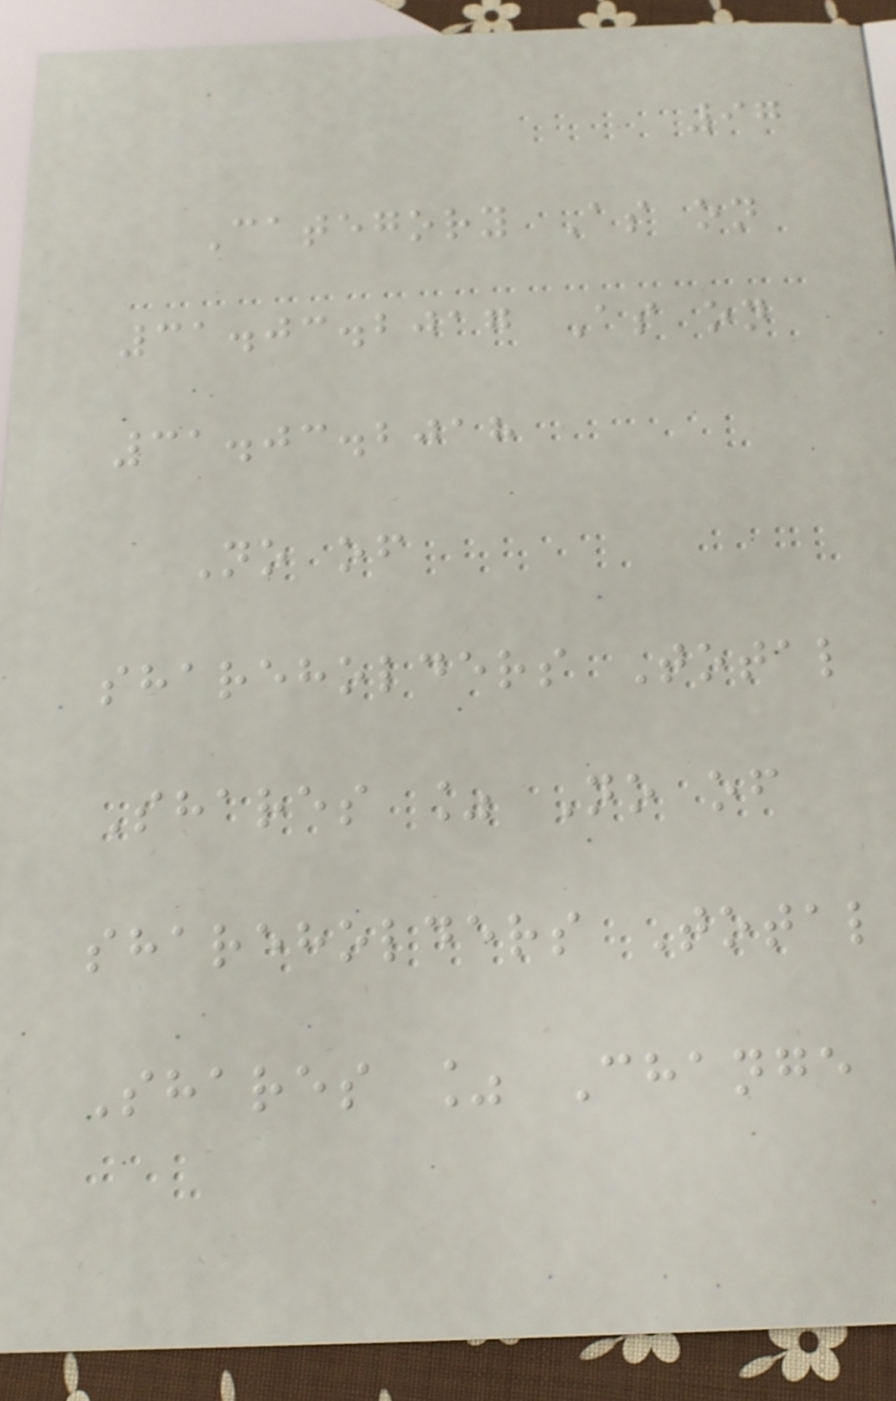97
Category As on
31.03.2017 As on
31.03.2018
No of
shareholders Total
Shares % No of
shareholders Total
Shares % Change
